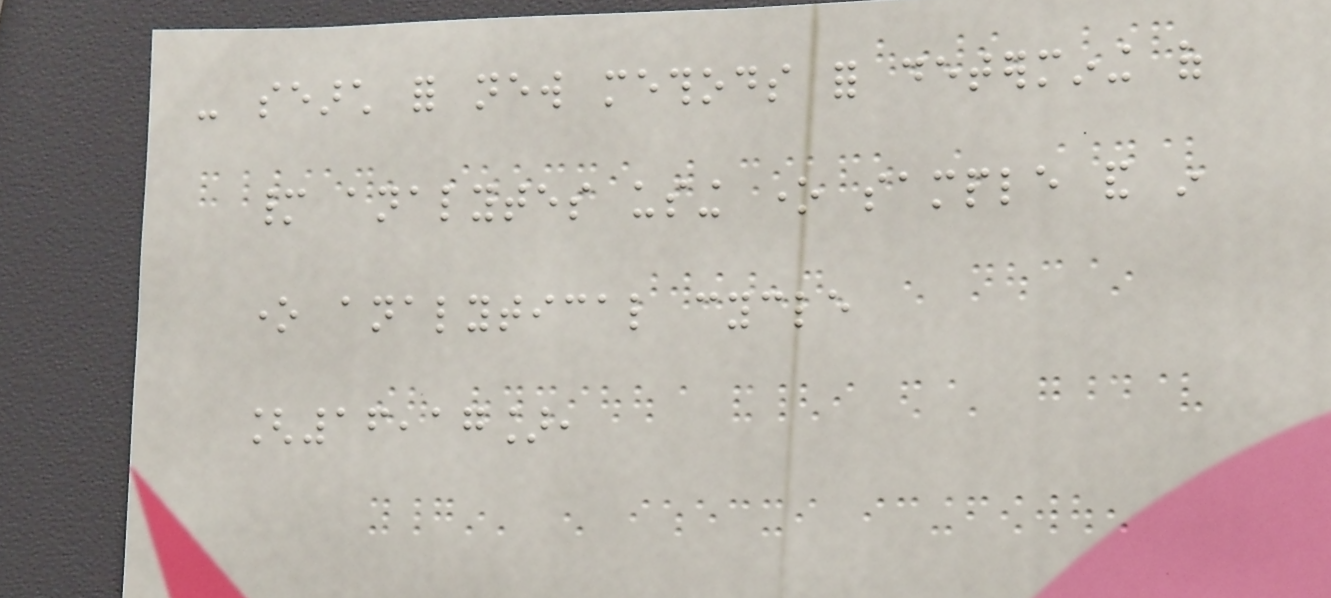- search for new methods for determining of
many analytes using one sample and in
one analytical cycle
[16,17],
